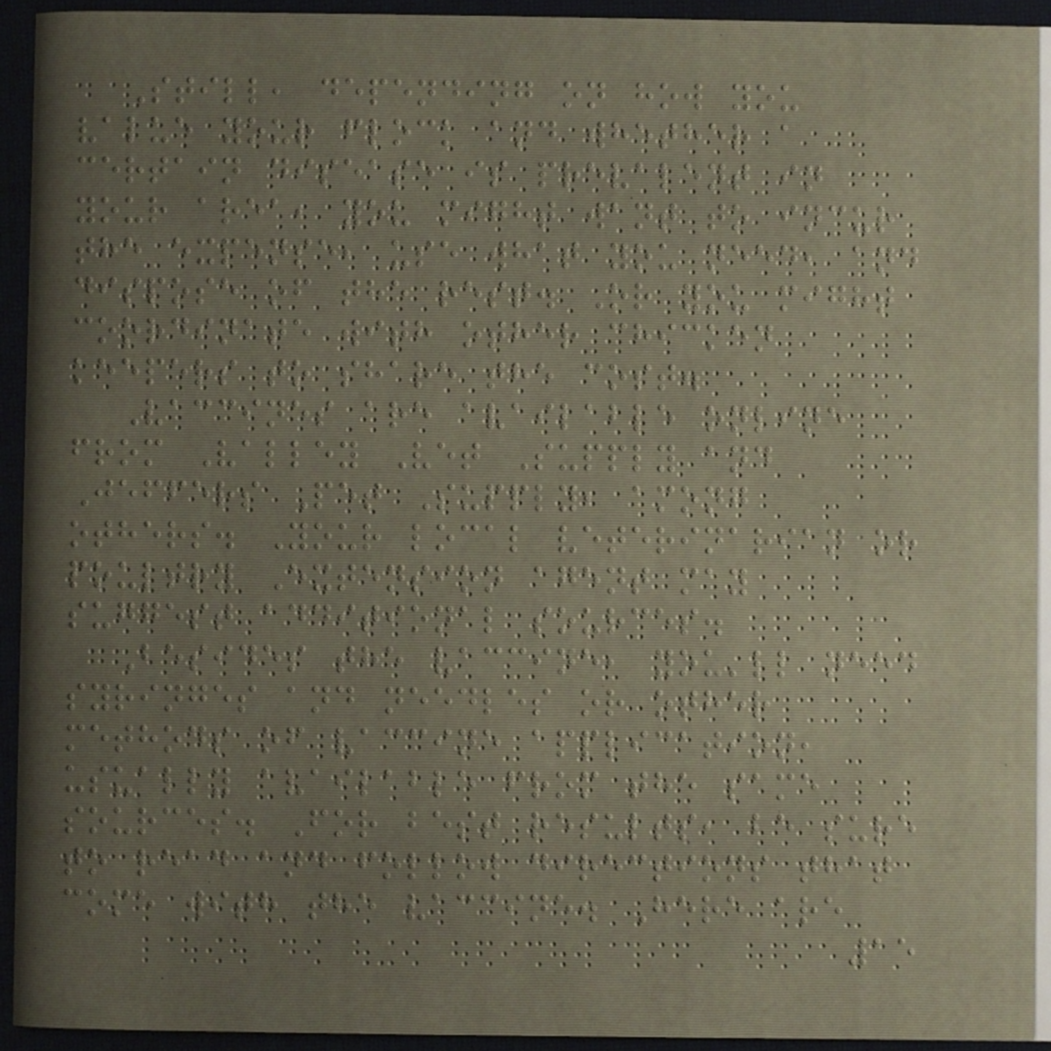Still, depending on how you
value your flock and whether a
certain disease is prevalent in
your area, you might want to incur
the expense, use what you need, and
dispose of the rest. Or you might
coordinate with other chicken
keepers to share the cost.
Vaccines are available online
from Valley Vet Supply and
Jeffers Pet Supply, among
others. Your local veterinarian or
poultry Extension agent may
suggest additional sources.
Besides the vaccine, you'll need
syringes and needles or other
methods of vaccine application,
usually available from the same
sources. For best results, be sure
to read and follow directions that
come with the vaccine. Here are
15
